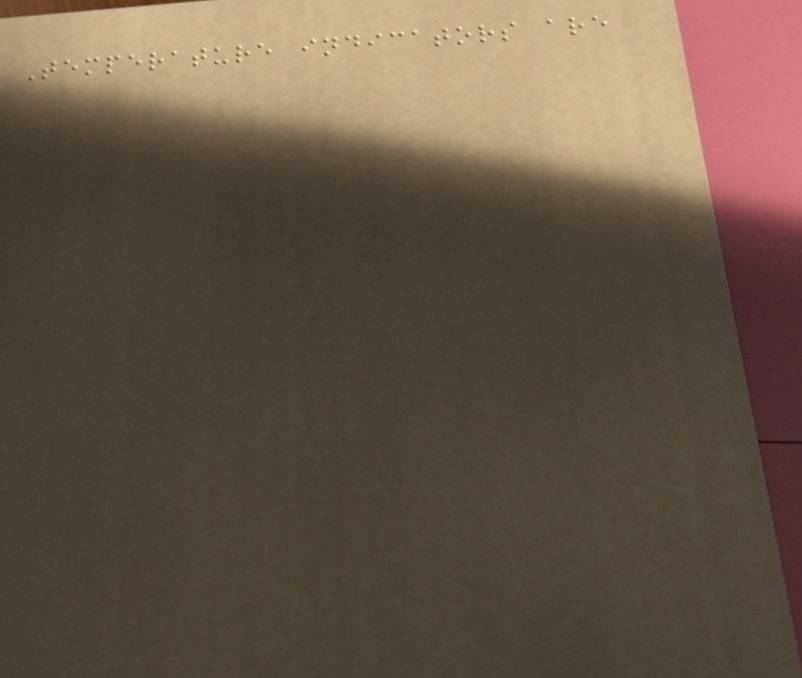Temperature indicators are
